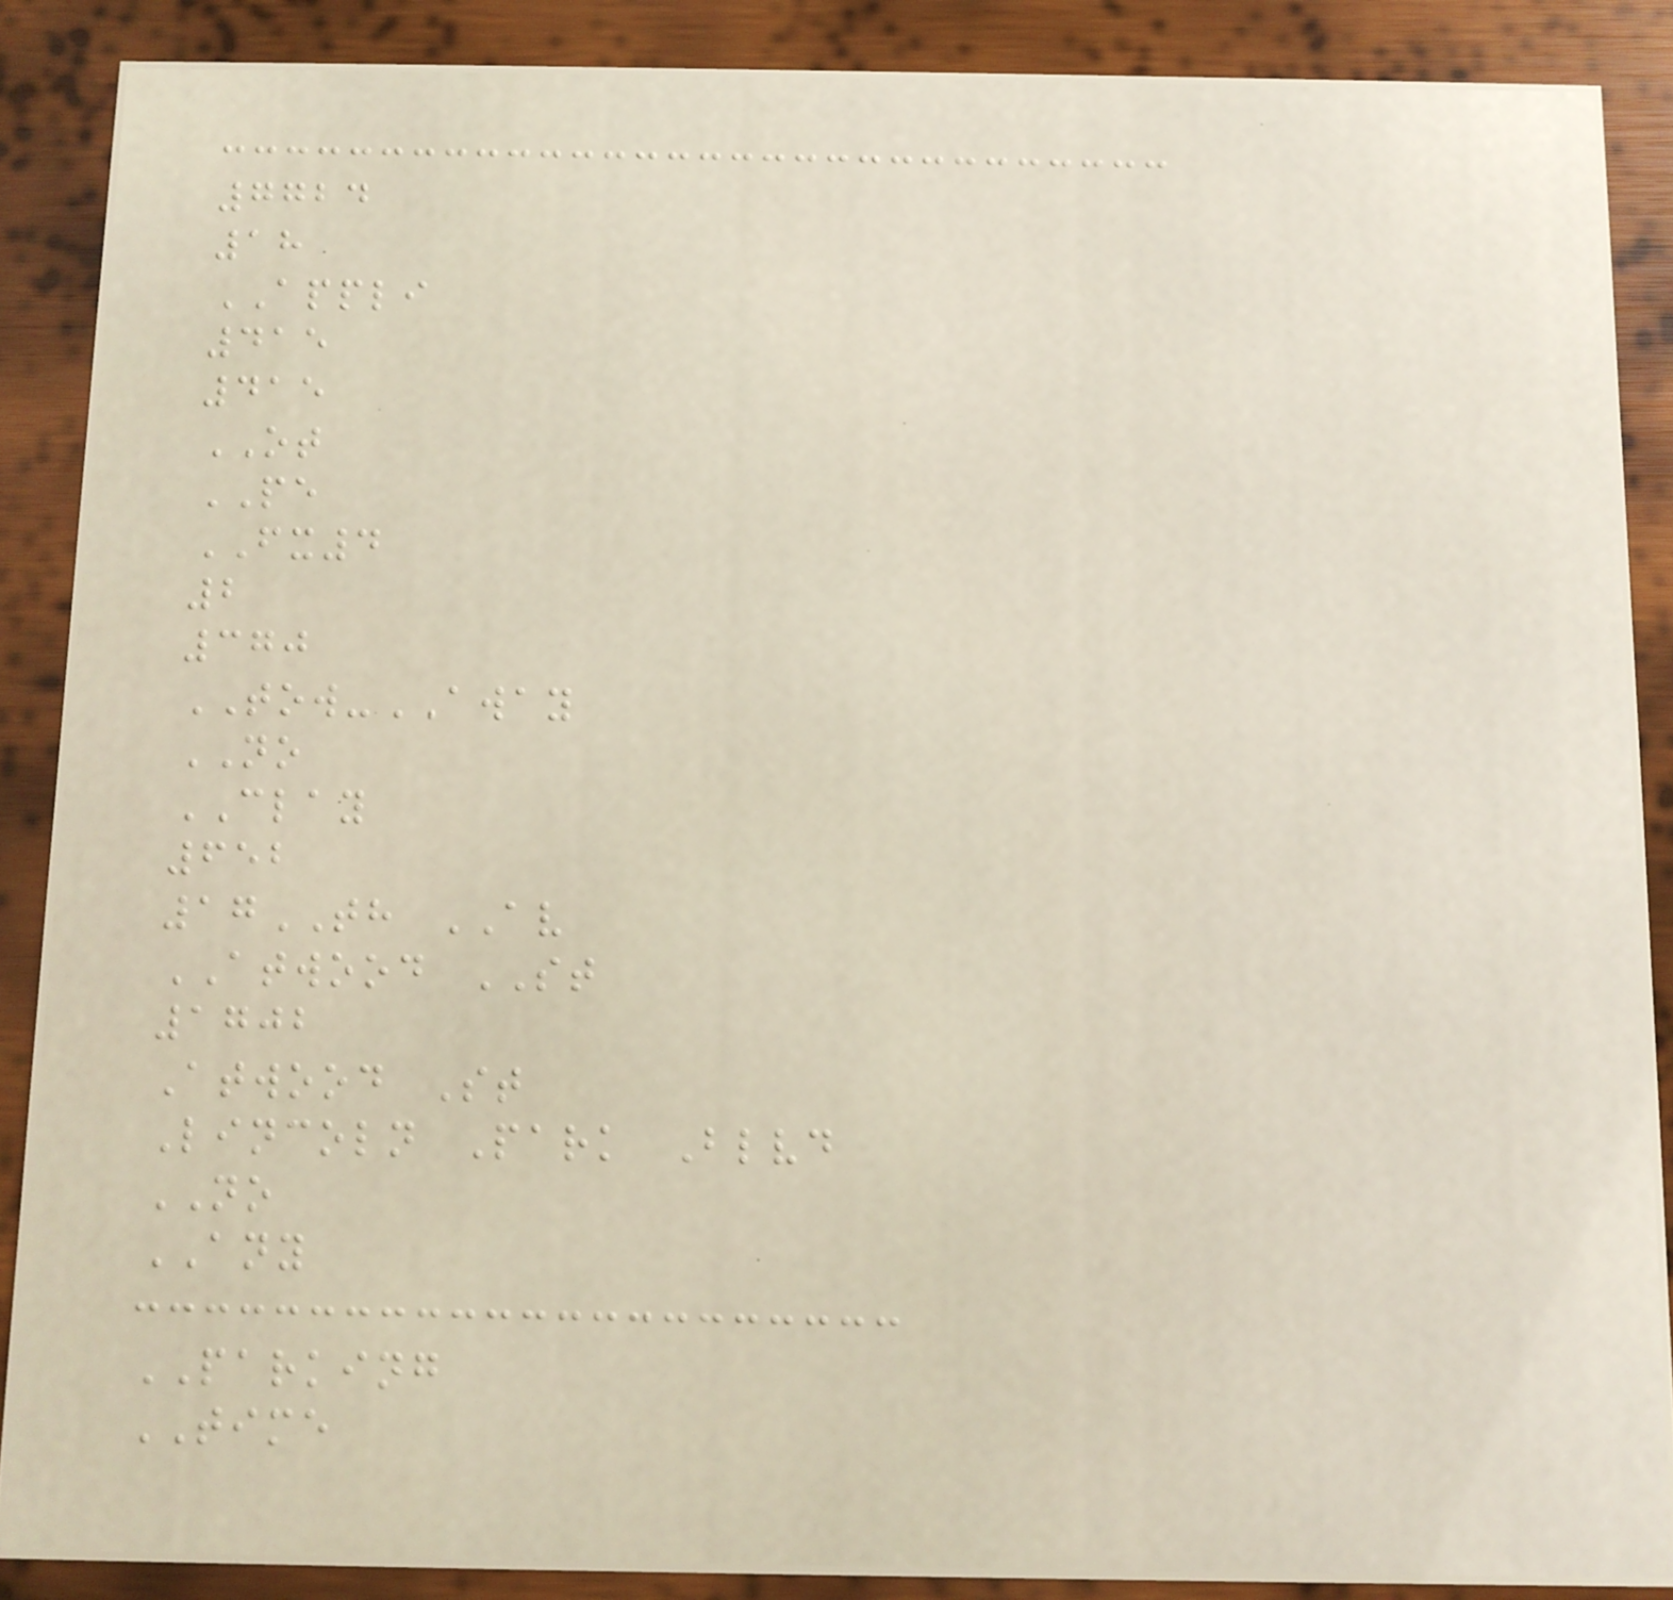7724
18
APPLI
415
415
OT
PE
FX4
2
370
TOW-AWAY
NO
CLAY
652
17TH AV
ATWOOD ST
1702
Atwood St
Lincoln Park Blvd
NO
ANY
PARKING
TIME
